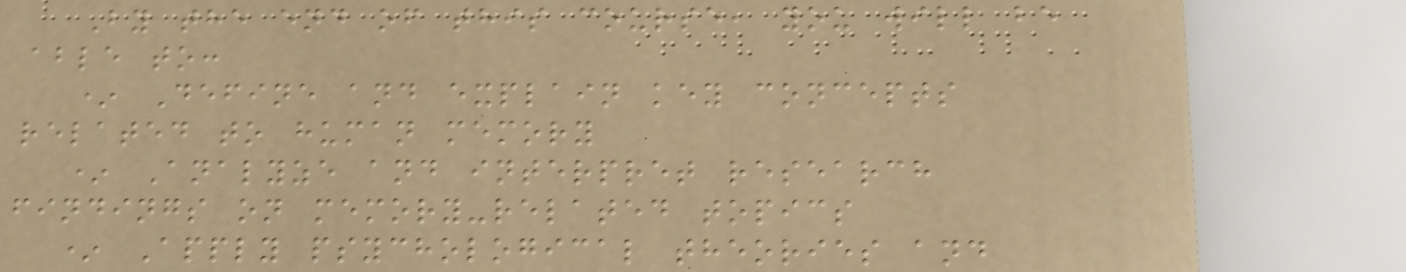By the end of this course, you will be
able to:
* Define and explain key concepts
related to human memory
* Analyze and interpret research
findings on memory-related topics
* Apply psychological theories and
